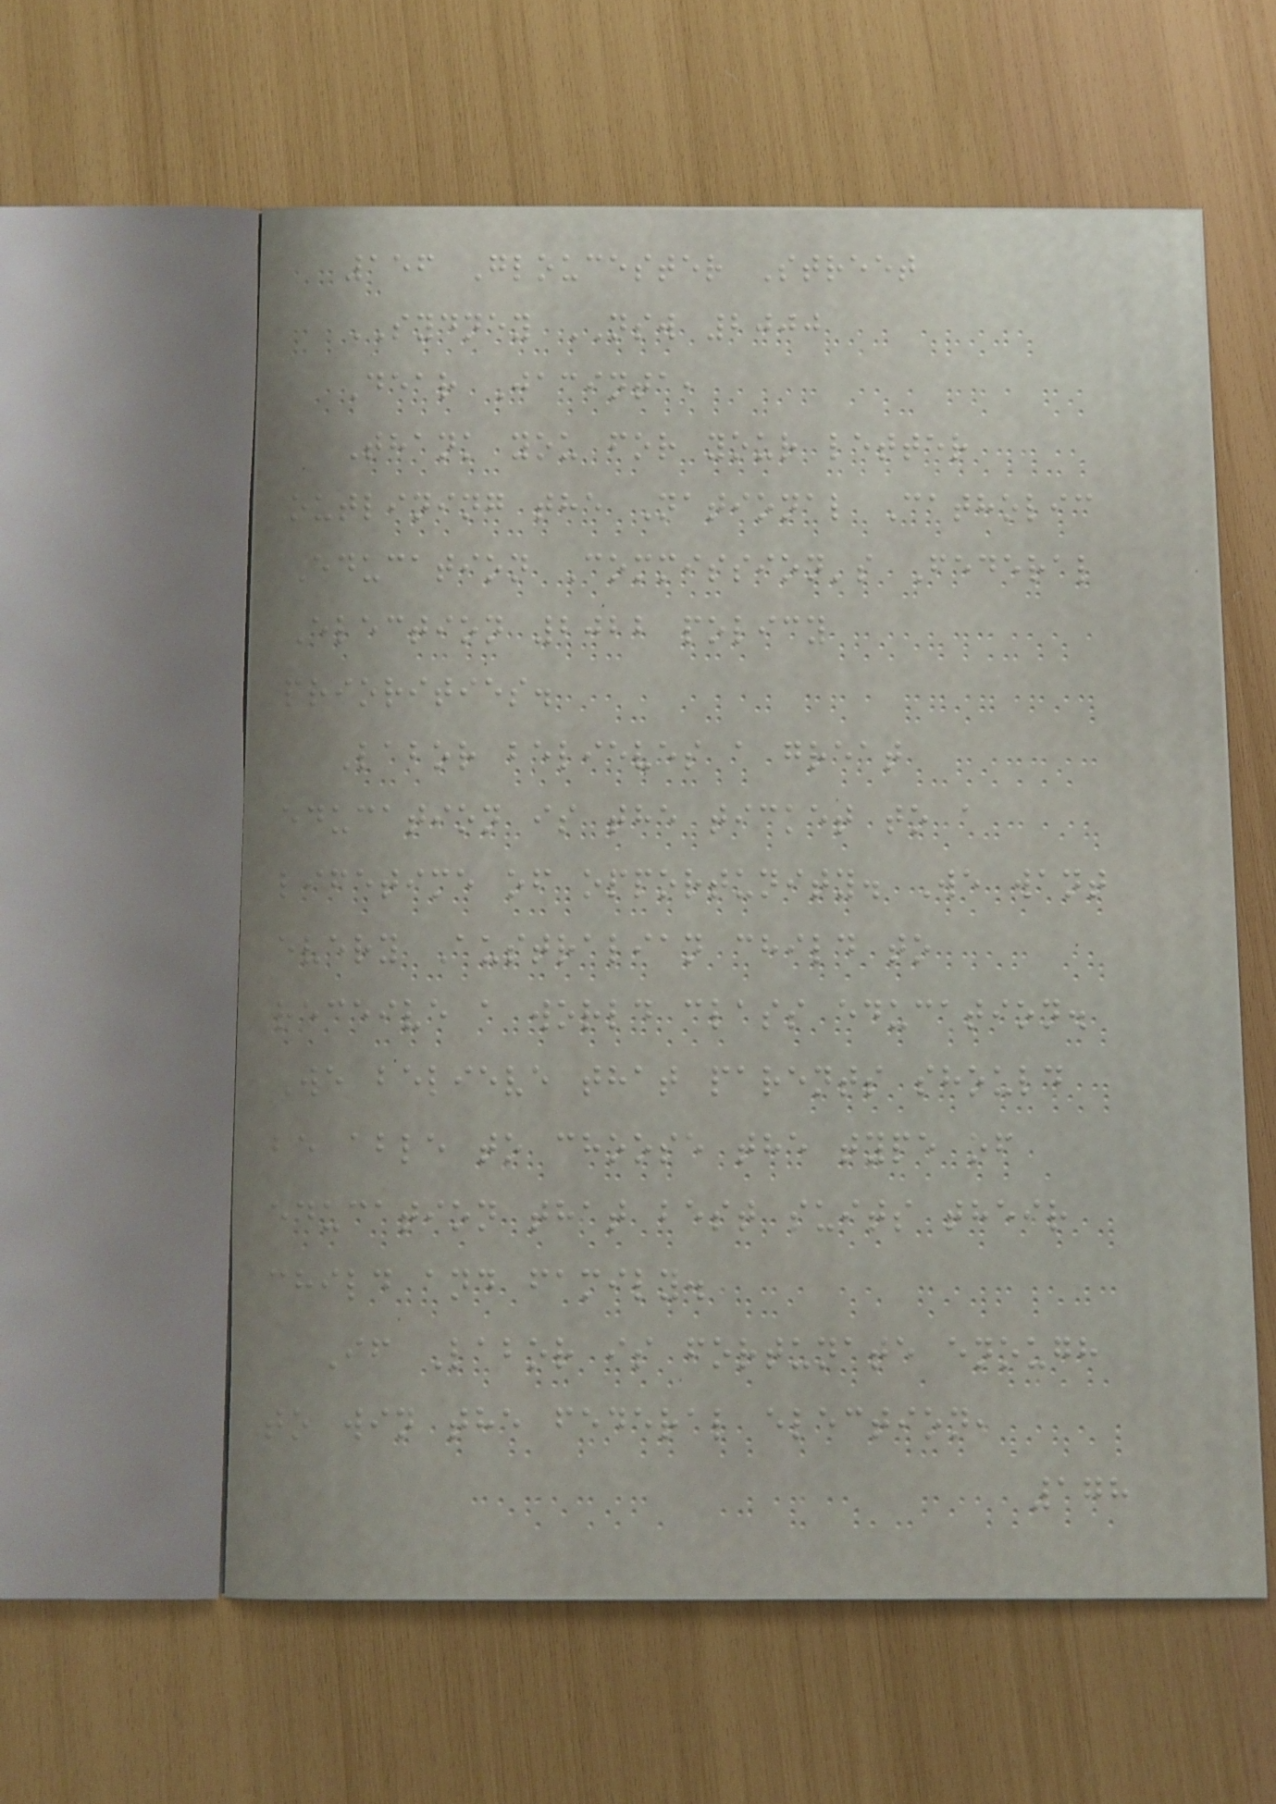156 Gloucester Street
SYDNEY NSW 2000
Dear Jacinta,
Thank you for your letter
outlining the National Catholic
Education Commission's Federal
Election 2022 policy
priorities.
Labor believes a great
education is the ticket to a
lifetime of opportunity. We want
every Australian child to
receive a world class education.
We believe that parents should
be able to choose the type of
education that best suits their
child and family.
If Labor is fortunate enough
to win the federal election,
178
